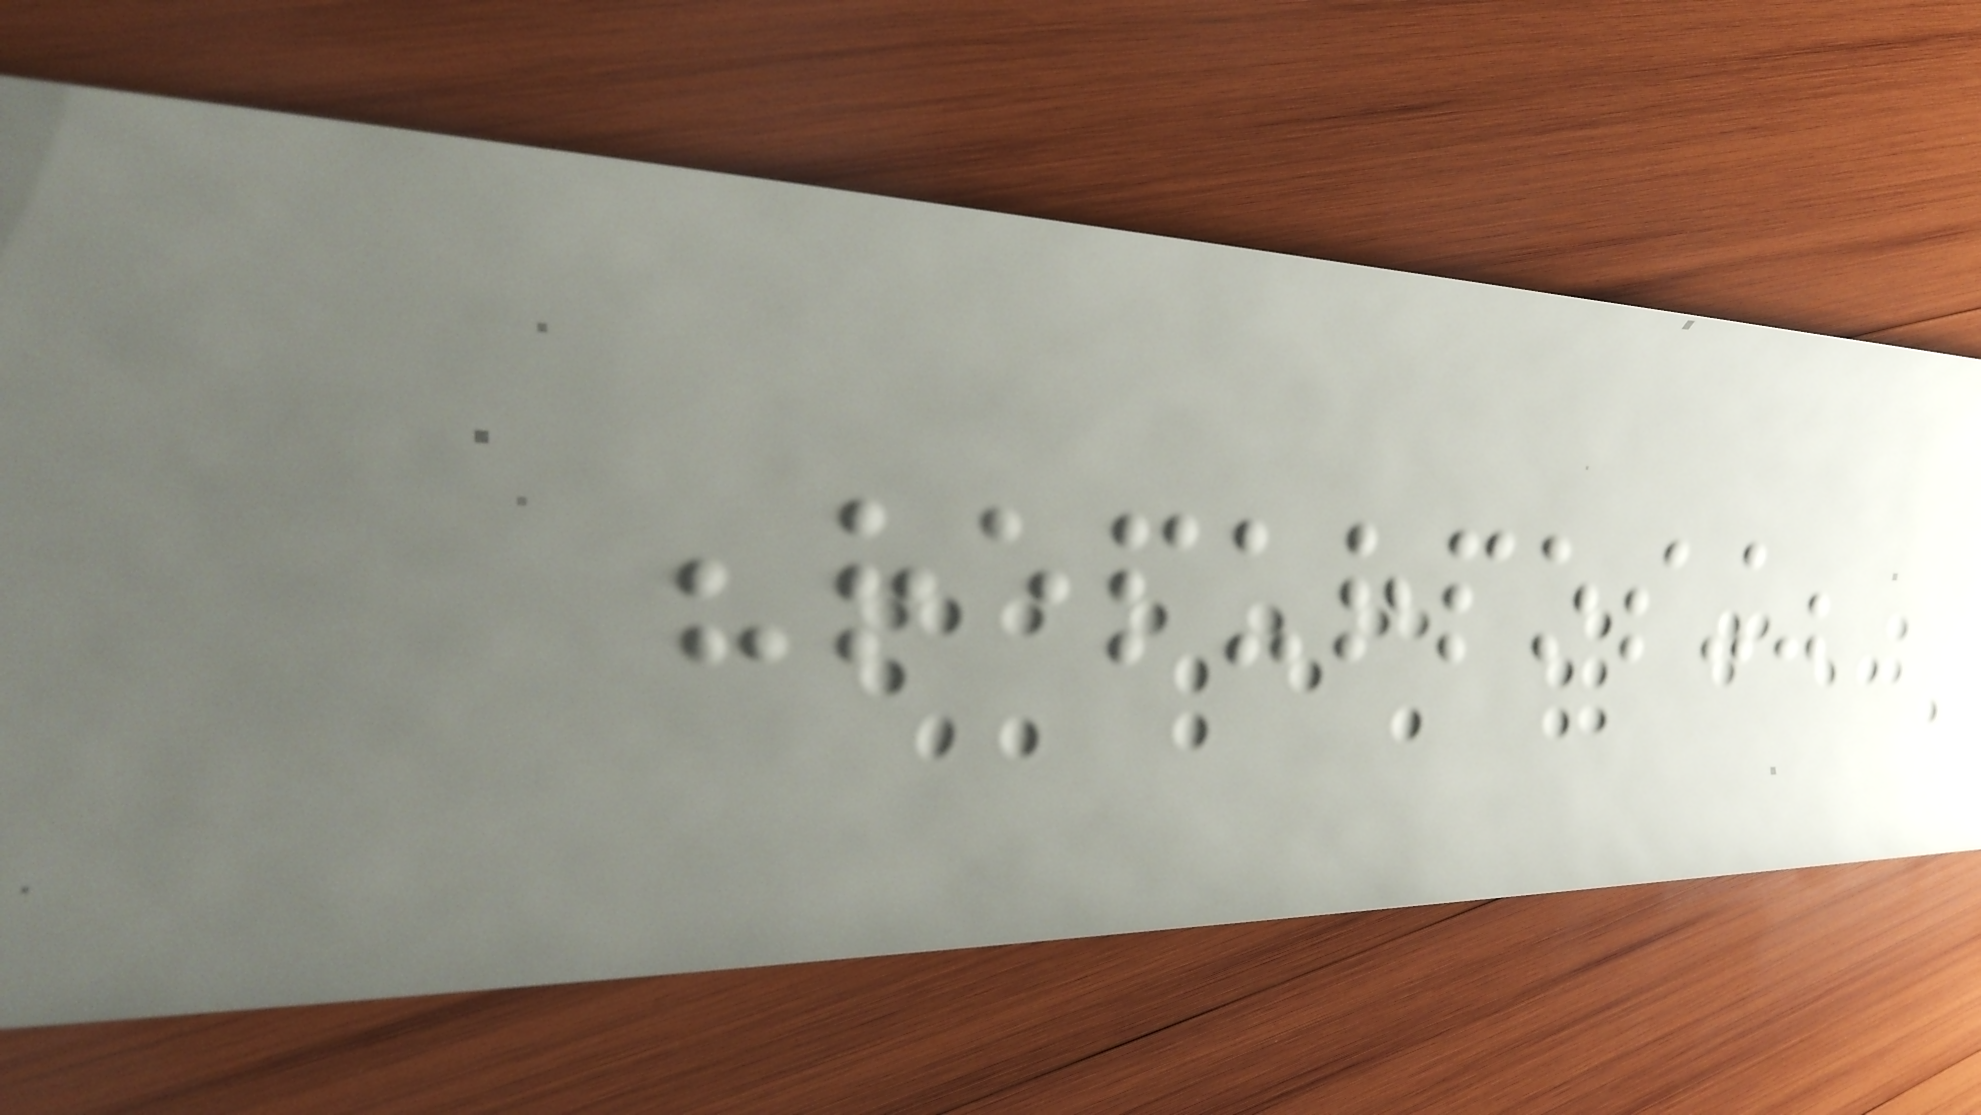"repurposing"
